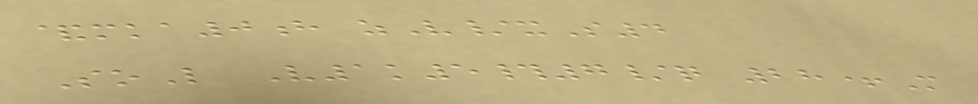&mka0h zV/xS4
SoL V1k5#7/q 28+M
